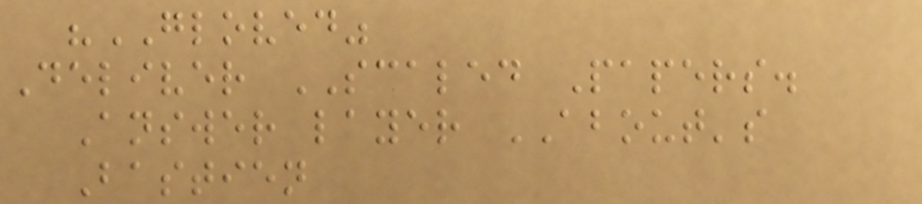"GLOVED"
Deliver SCALED Papers.
Answer layer ABOUT's
Bastien
